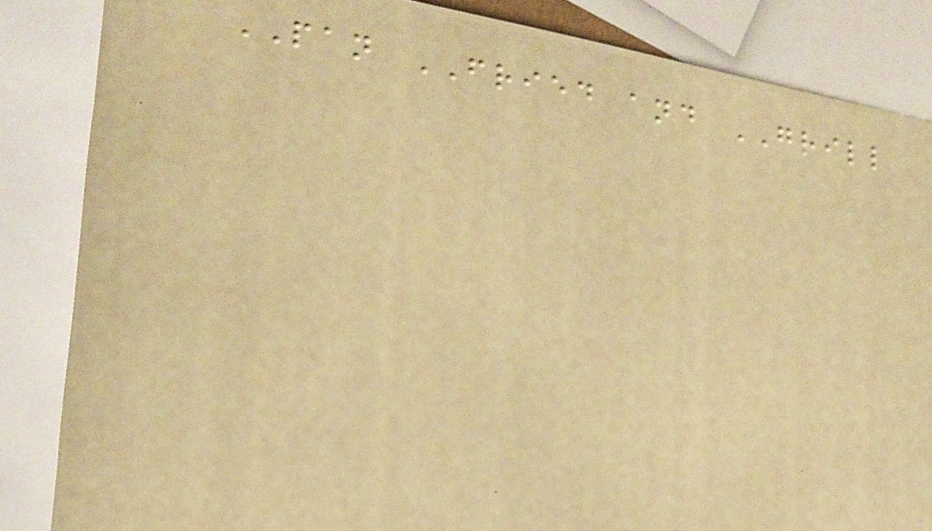PAN FRIED and GRILL
